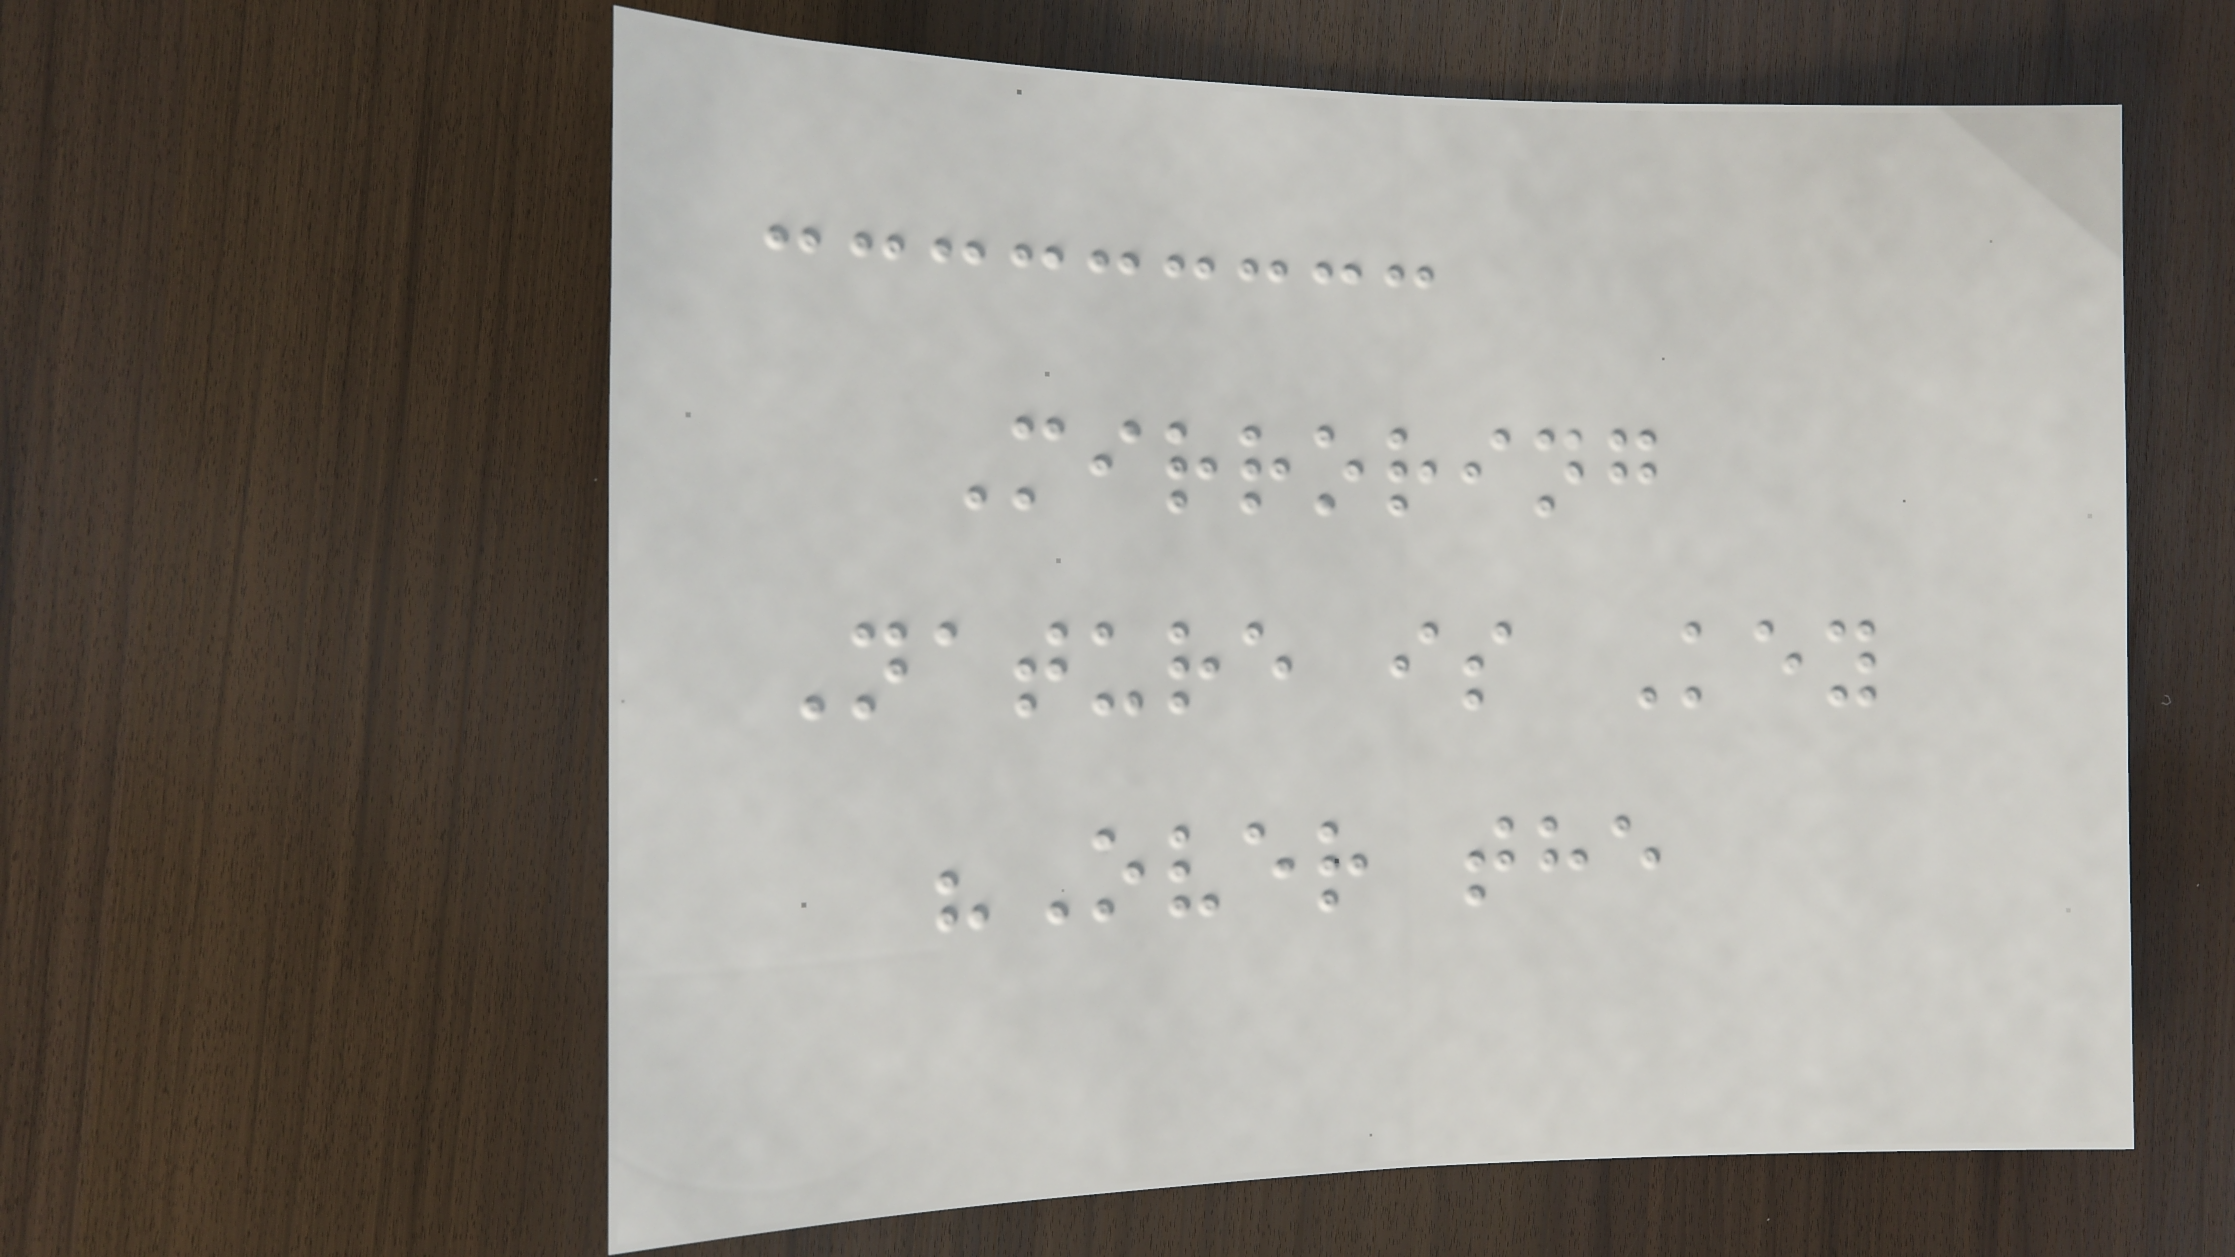Mirroring
Nature is Key
"Over the
